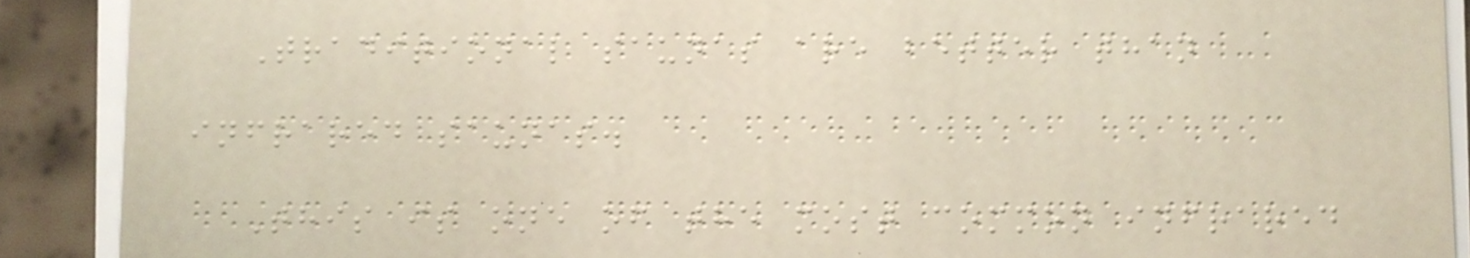Traditional saunas are better than
infrared saunas.
This is one of the most common infrared
